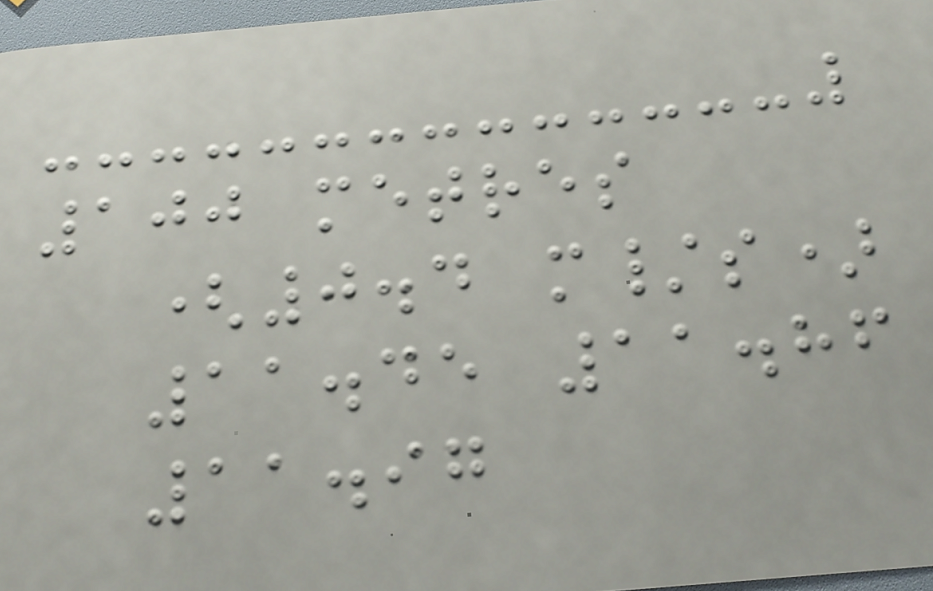100 metres
(0.4 m/s)
11.45 11.86
11.97
